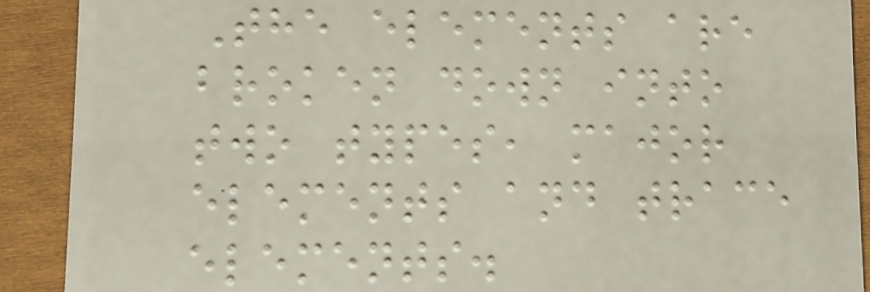The elements are
broken down into
two types, major
elements and trace
elements.
